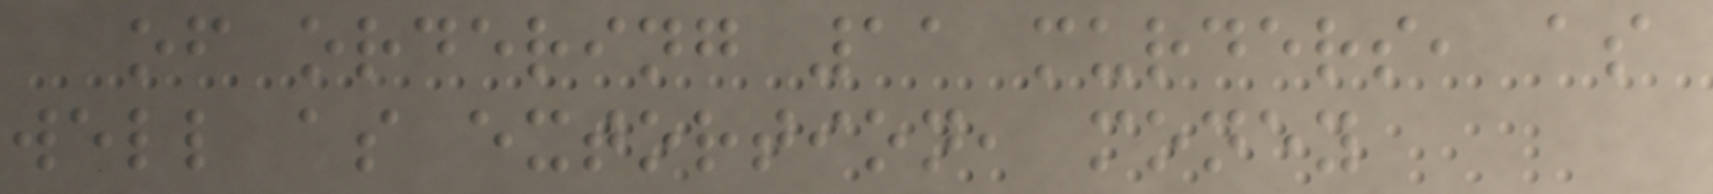of ordering 11 murders, as
well as extortion, money
